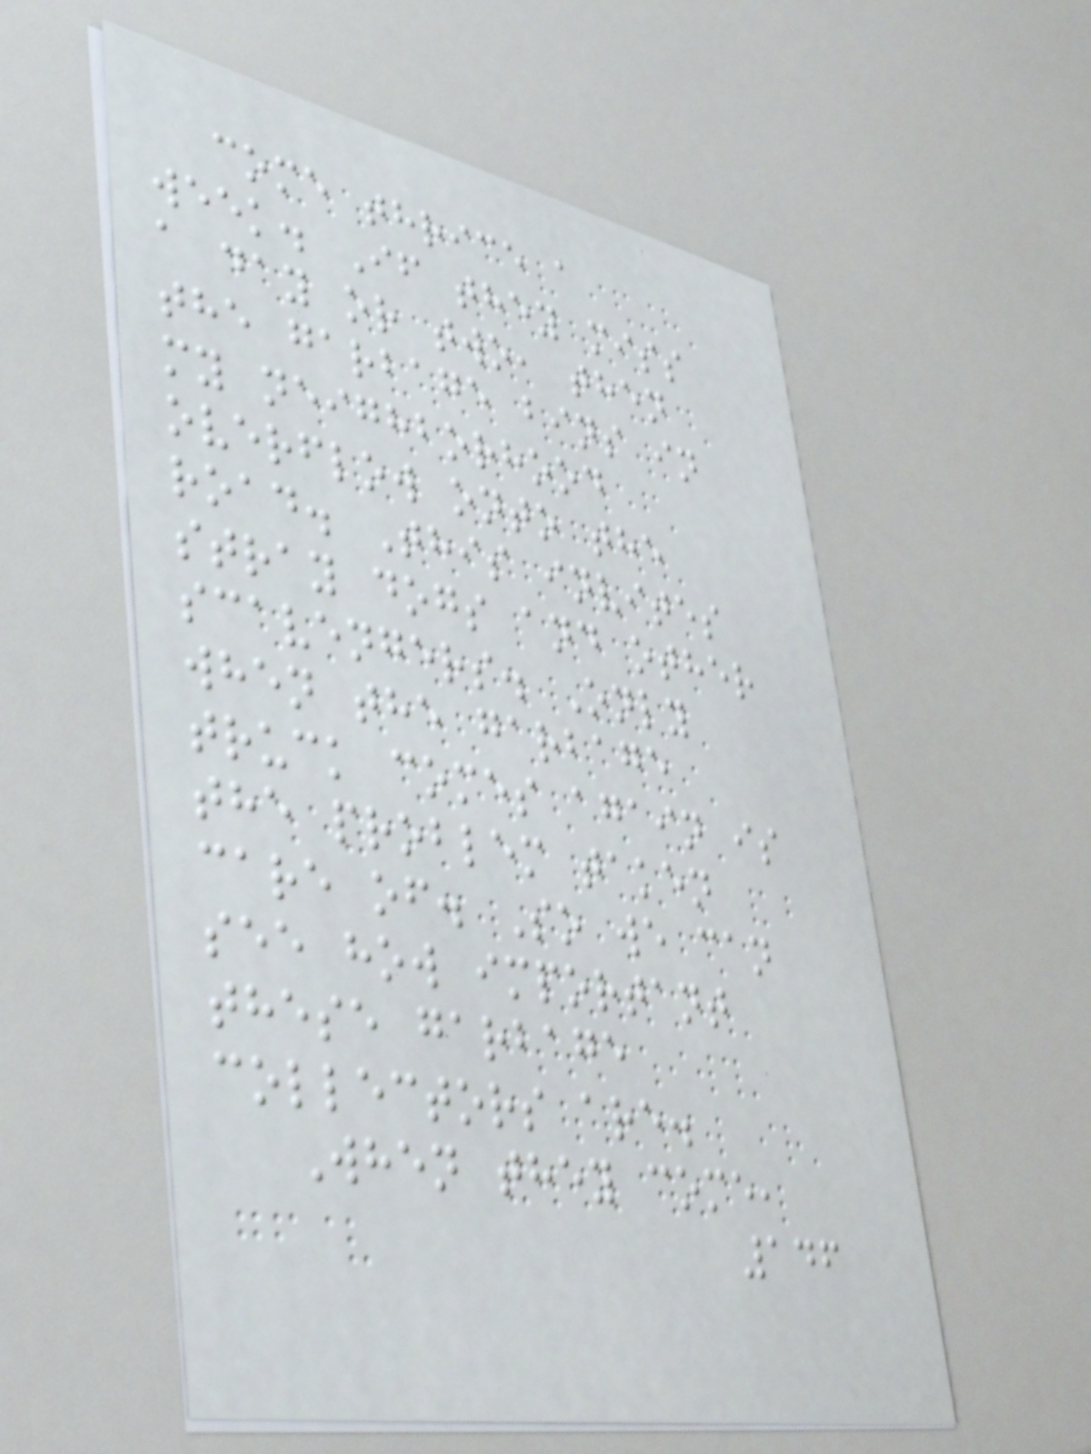come thrice a
week. If they miss
a day or two, then
the garbage bins in
my neighborhood
overflow onto the
road. This invites
stray dogs and other
scavengers. Only
when the garbage
truck comes again is
the problem taken
care of. So we can
see how important
these garbage
collectors are.
When they come,
146
